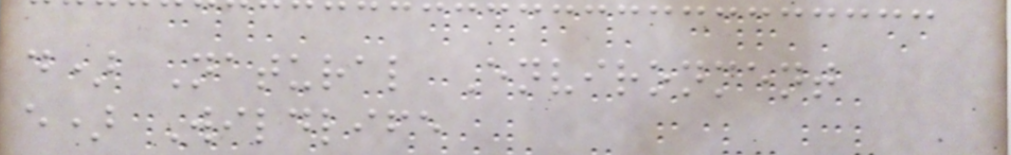d) Natural Environment
e) Wildlife
